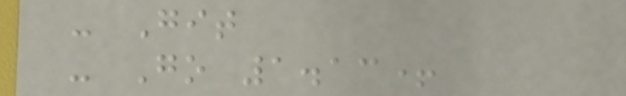- Git
- Go 1.13+
